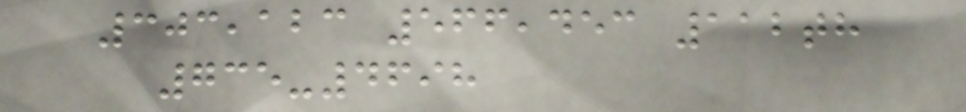303,123 566,453 112th
735-4698
